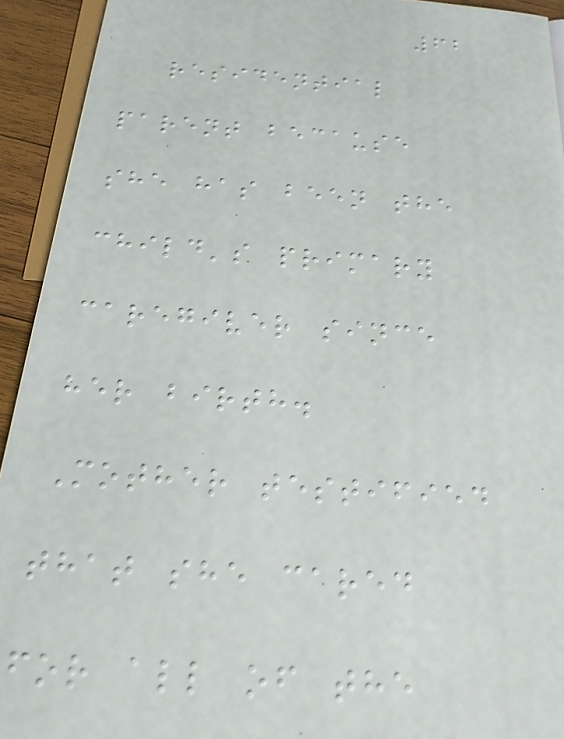62
residential
parent because
she has been the
child's primary
caregiver since
her birth.
Mother testified
that she cared
for all of the
